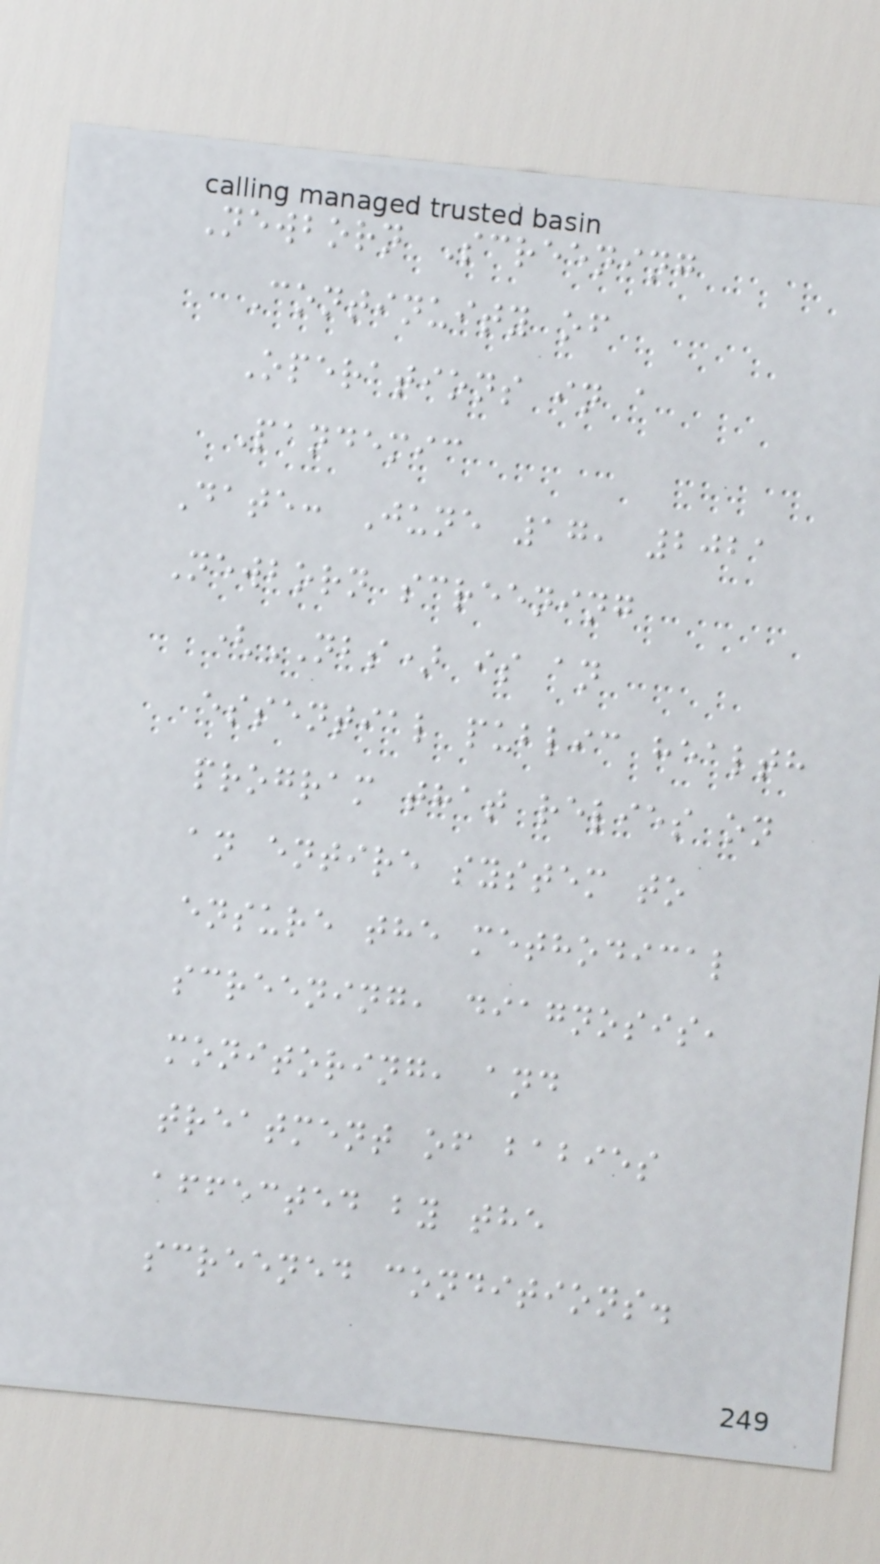Newborn Screening
Continuity of
Operations in a
Pandemic
Date: June 17, 2021
Newborn screening
(NBS) is an
essential public health
program that relies on
an entire system to
ensure the methodical
screening, diagnosis,
monitoring, and
treatment of babies
affected by the
screened conditions.
